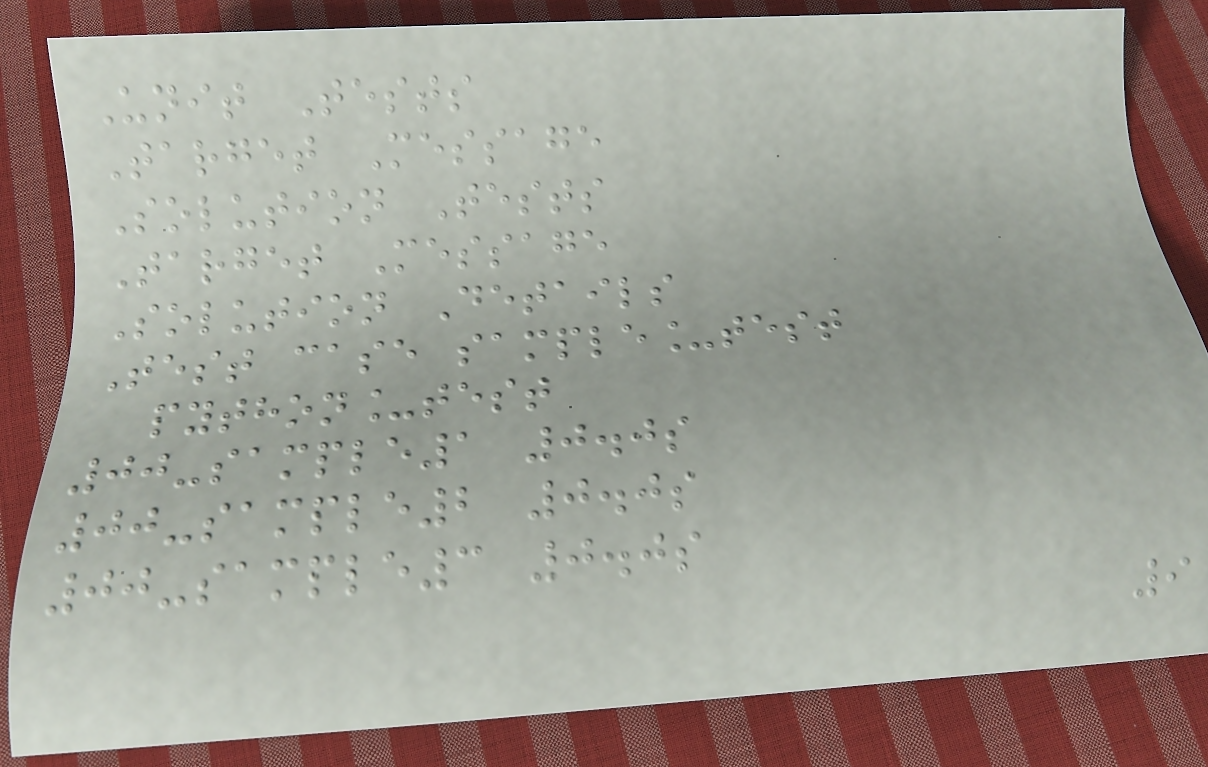Unit Tests
Target Message
Solution Tests
Target Message
Solution Details
Test case sample_test
python_test
00-sample1 0.0s
00-sample2 0.0s
00-sample3 0.0s
9
